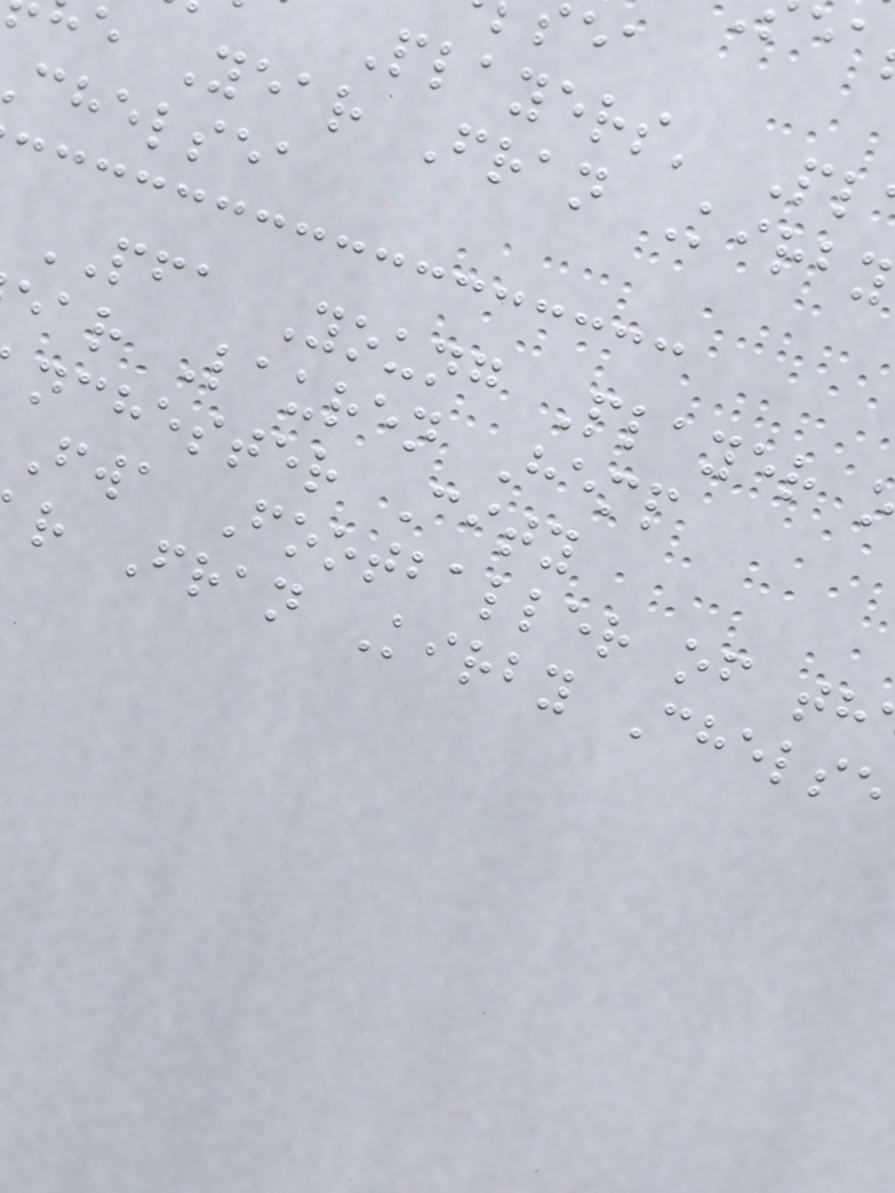Players' Pl
e Year Fran Kirby
chelsea
PFA Young Player
ear Lauren Hemp
nchester City
fwa Footballer of th
r Fran Kirby Chelse
